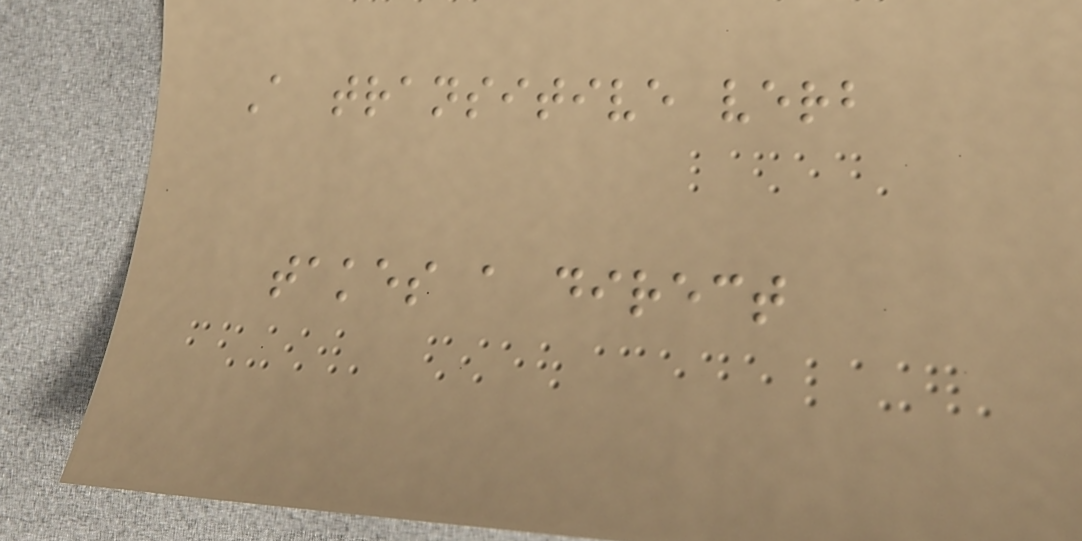A transitive verb
takes a direct
